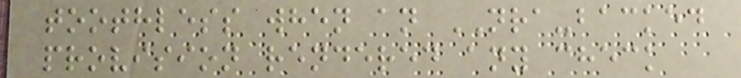toothless when an NRA-backed
provision rendered any check
